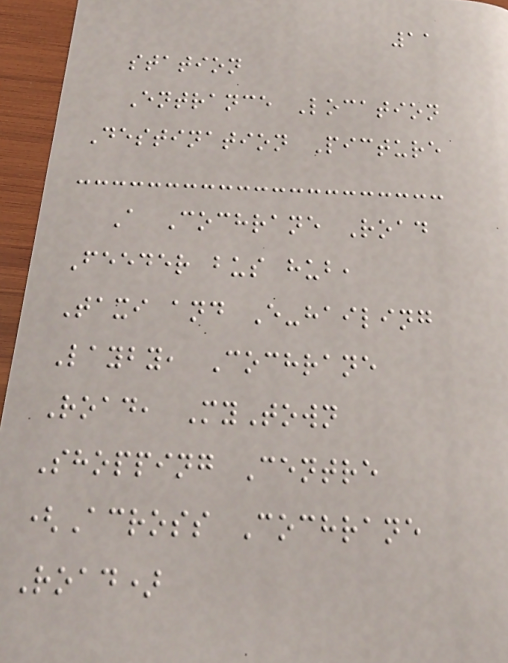11
station
Entrance Location
Destination Picture
A Cochrane Road
Feeder bus hub,
Taxi and E-hailing
Layby, Cochrane
Road, MyTown
Shopping Centre
(Across Cochrane
Road)
